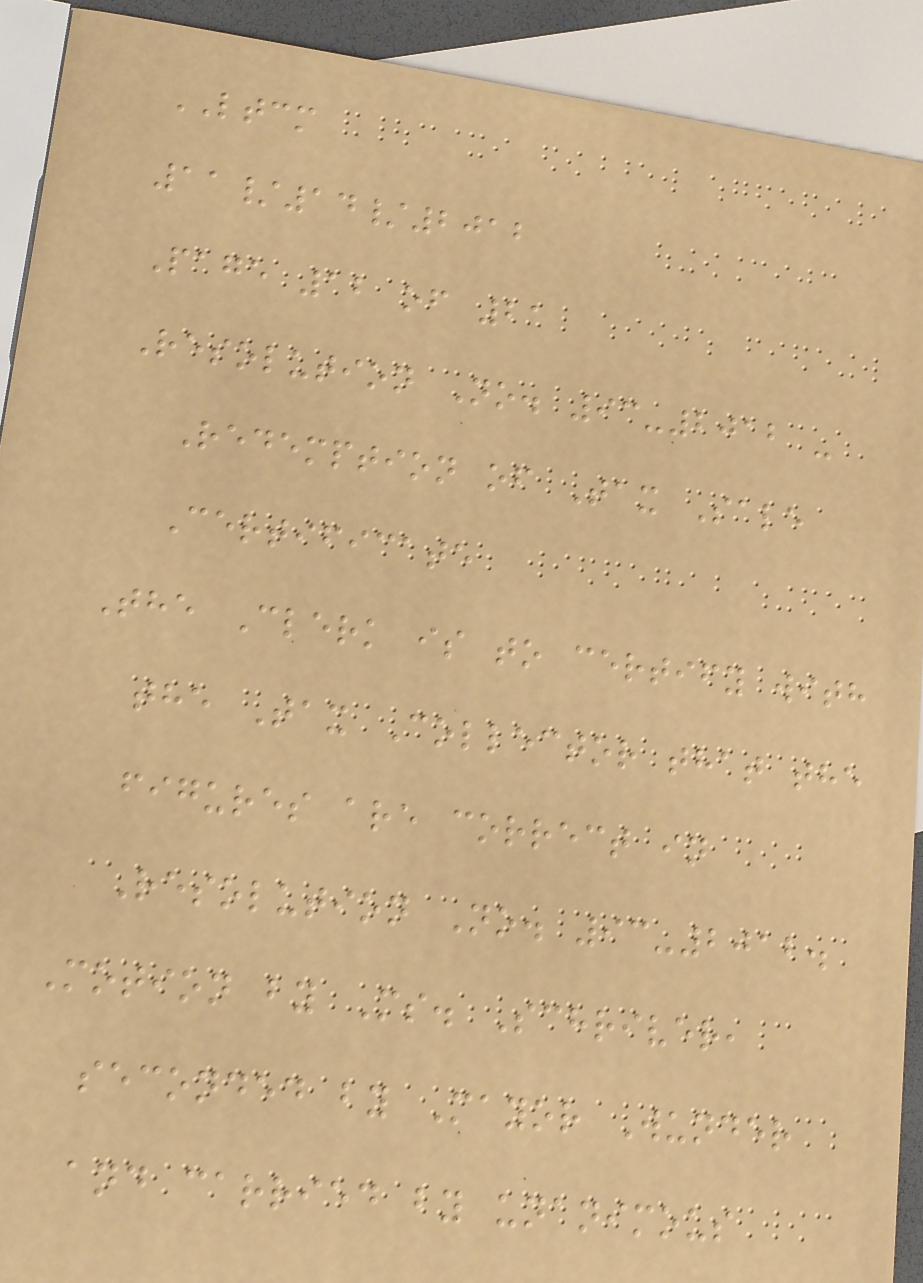LTCM
11/14/2012
Page 12 of 21
Resolution No. 93-2012 -
Redemption of Tax Sale
Certificate
The Clerk is to certify with
the Tax Collector that the
figures are correct in
Resolution No. 93-2012.
Motion by Ms. Schriver,
seconded by Mayor Wunder
and carried by unanimous
